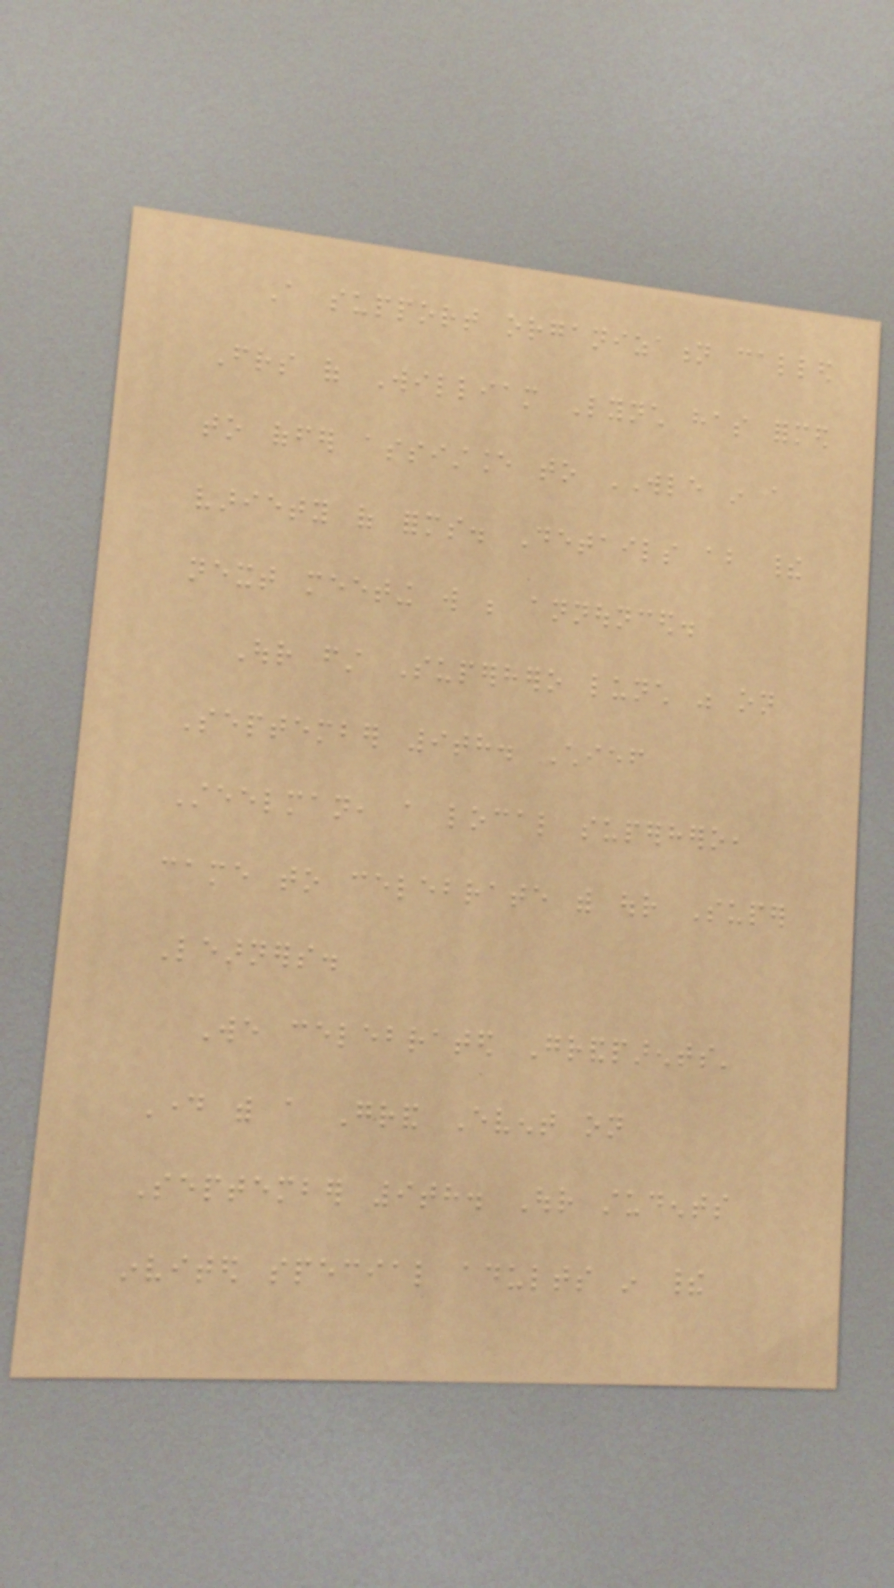A support organization called
Friends of William Lynch has formed
to offer assistance to WLE in a
variety of forms. Details about their
next meeting will be announced.
Our first Superhero lunch was on
September 9th. Chief
Steelman, a local superhero,
came to celebrate with our Super
Learners.
We celebrated Grandparents'
Day with a Grand Event on
September 9th. Our students
invited special adults in their
